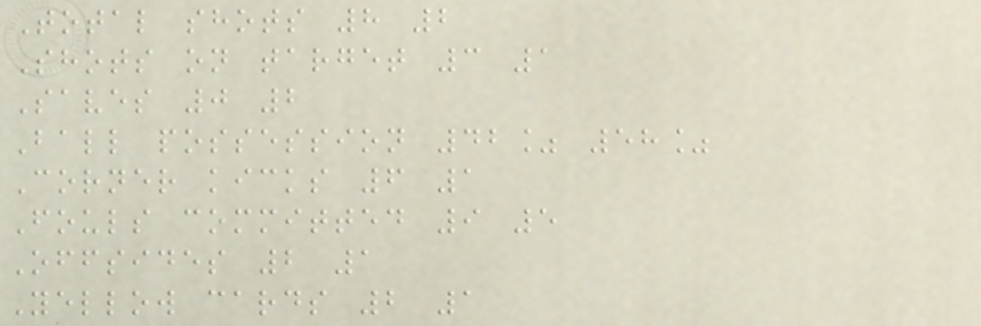Total shots 8 2
Shots on target 3 1
Saves 0 2
Ball possession 42% 58%
Corner kicks 6 1
Fouls committed 9 5
Offsides 2 1
Yellow cards 2 1
